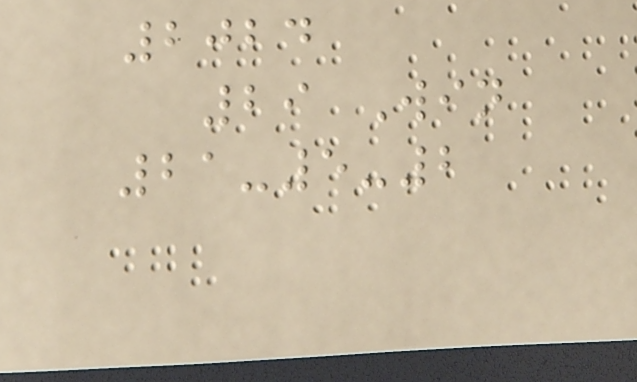2024
29 Win
21-5-2
